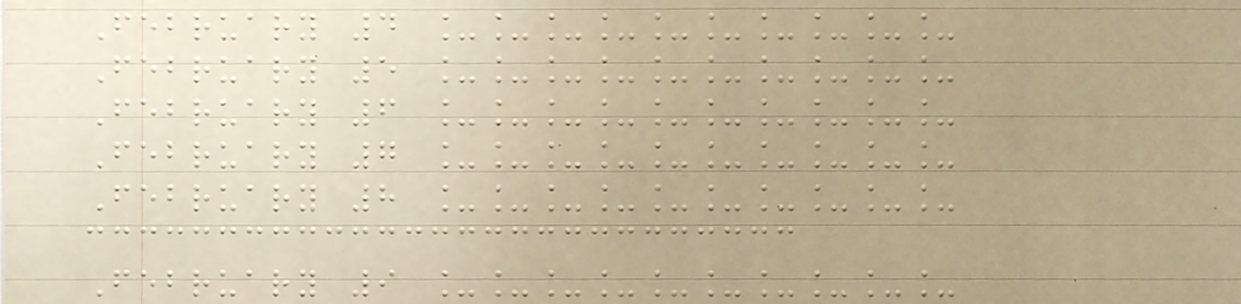February 4 __________
February 5 __________
February 6 __________
February 7 __________
February 8 __________
February 9 __________
